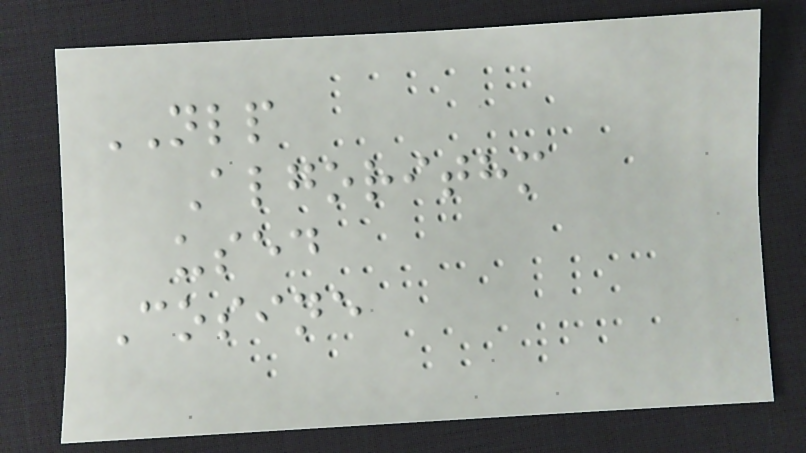NLP
Algorithm
used
Cosine
